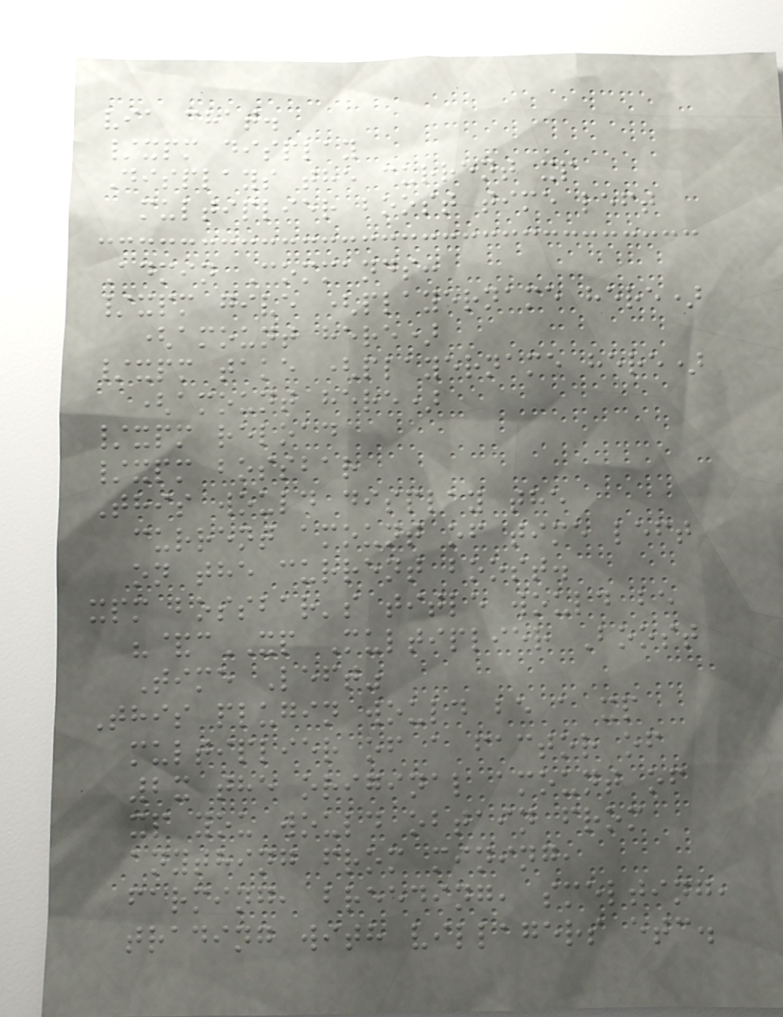via chat.
/xpm display
Displays the current xp
multiplier boost time left
Admin Commands:
/xpm give (playername here)
(amount here)
/xpm take (playername here)
(amount here)
/xpm reload
/xpm bossbar
This would display the
current amount of time left
on the current boost.
xpm bossbar's title would be
"&cXP Multiplier Boost
Time Left"
This plugin would be a xp
multiplier of a factor of
2x the original amount of
xp you would obtain from
anything from mining,
farming, breeding, smelting,
trading with villagers etc.
